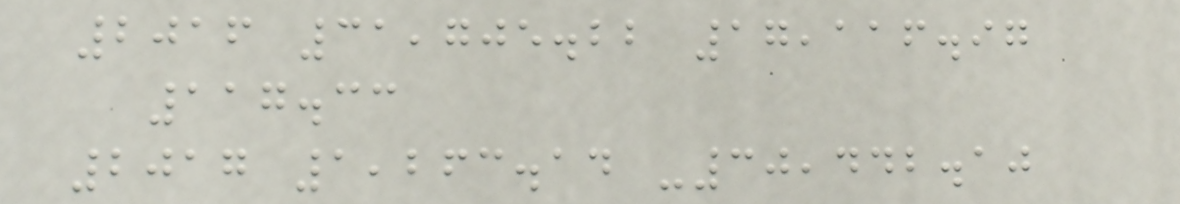2016 31,705.22 17,116.97
117.33
2017 1,263.14 -30,442.10
